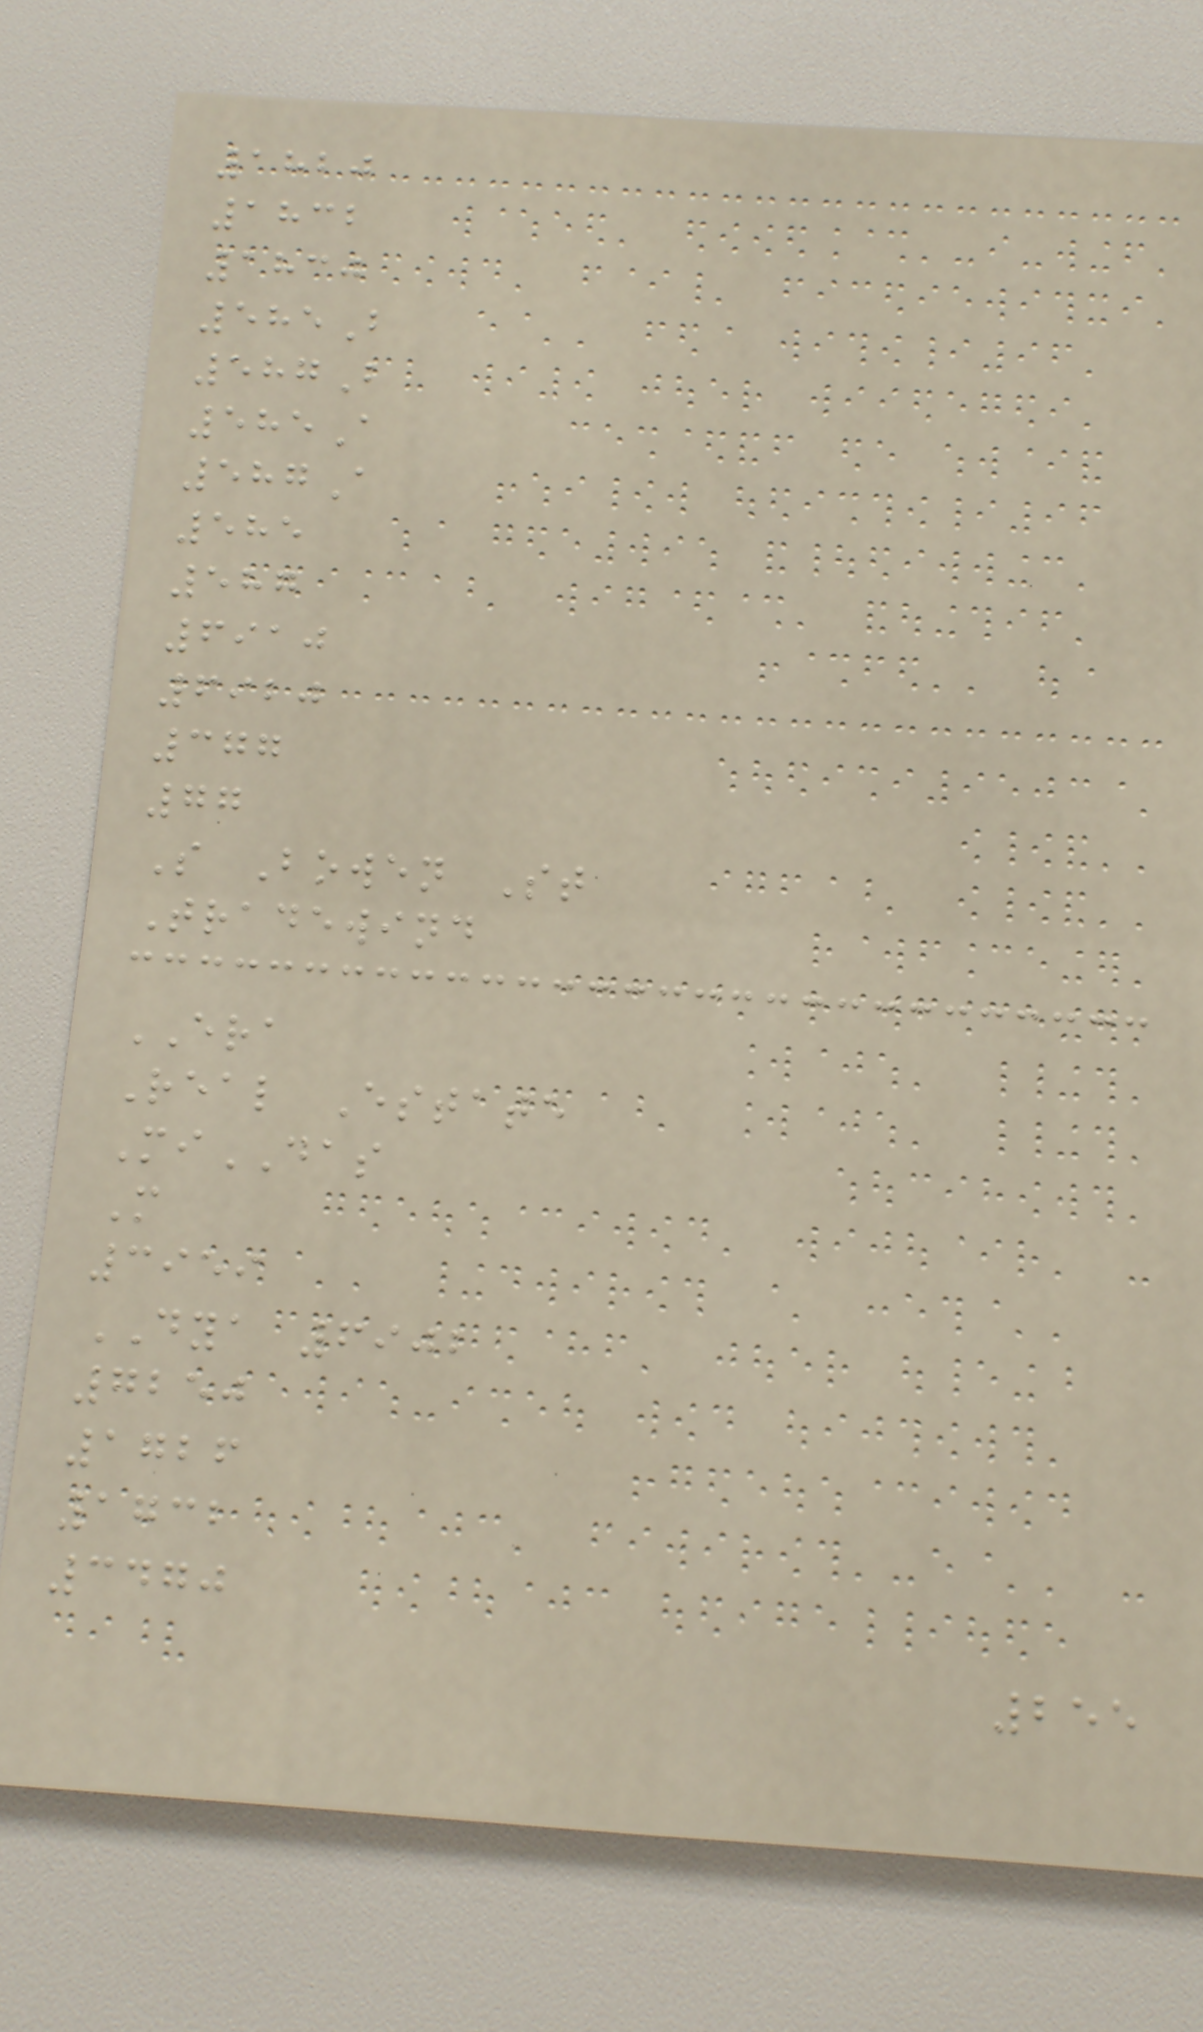1820
1832
1830
585B
587B
585A
587A
585
587
6910
6920
377
77
S Bowen St
Tradewind
ERA
Real Estate
MiDAS
M
3959
DYA 6902
7250
1726
1732
3470
255
